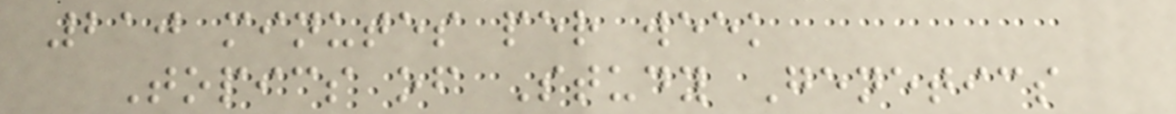210 minutes per week
Topics of Study Genetics
